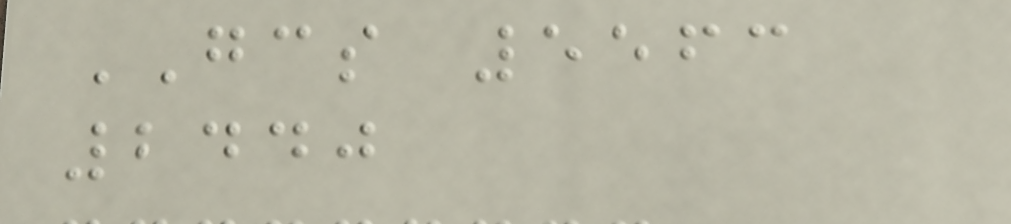GCS 5563
2440
